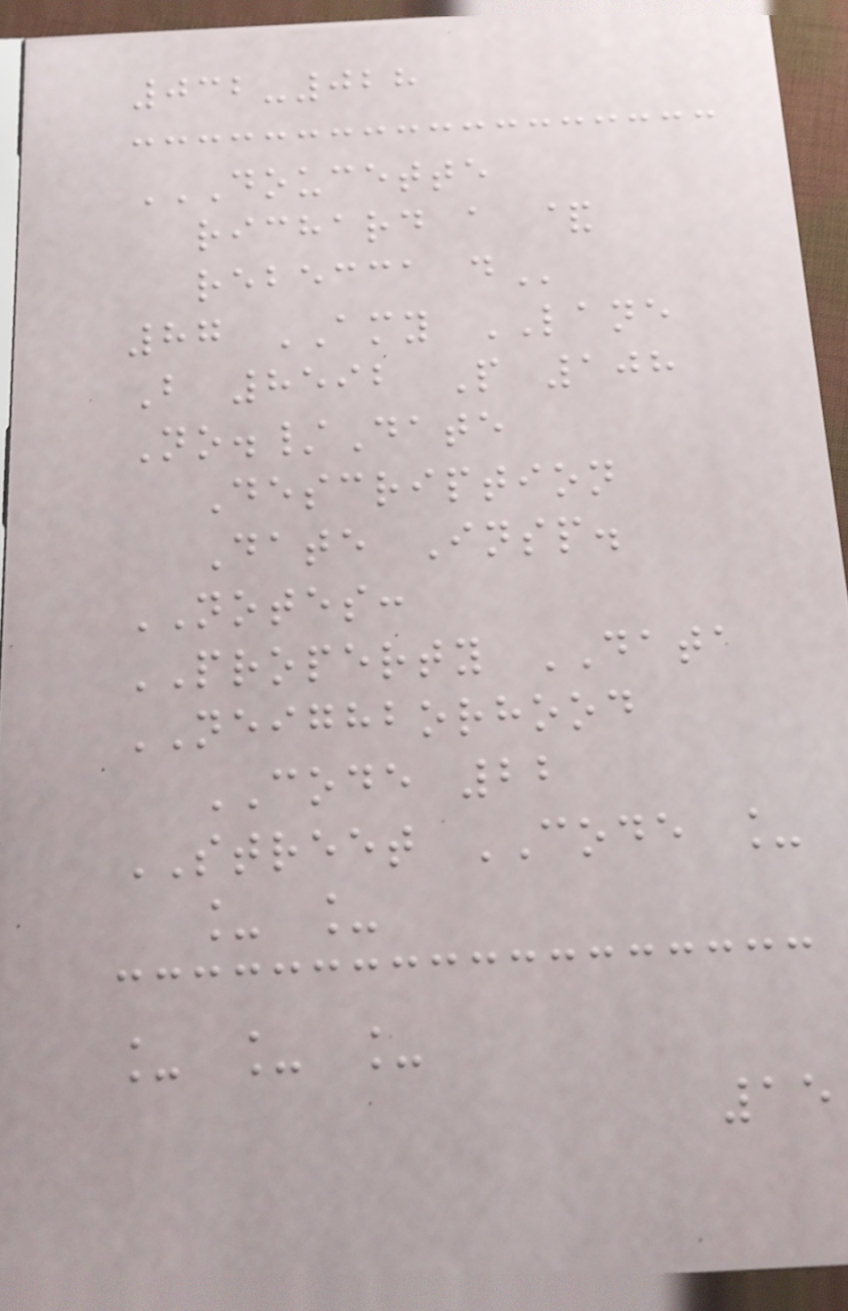032-028
DOUCETTE
RICHARD A &
REBECCA D
87 AMY LANE
B 8592 P 108
No./Date
Description
Date Insp.
NOTES:
PROPERTY DATA
NEIGHBORHOOD
CODE 22
STREET CODE _
_ _
_ _ _
15
